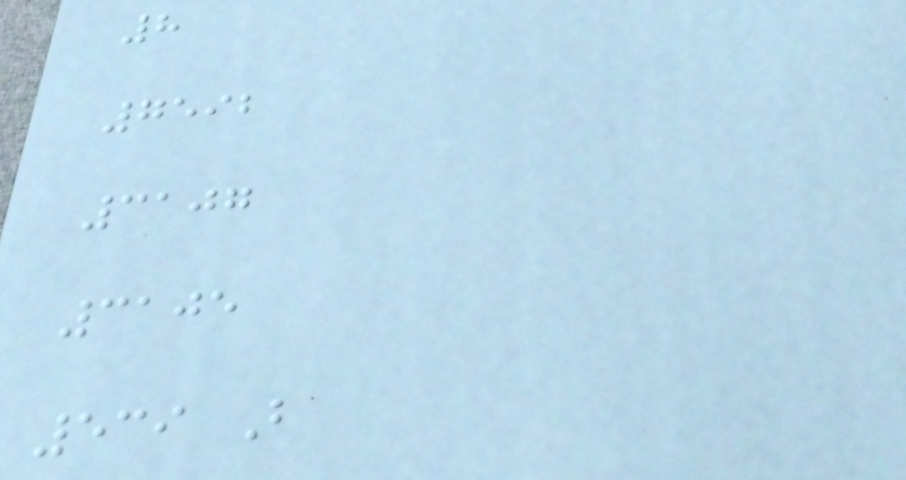8
7592
3107
3105
539 B
